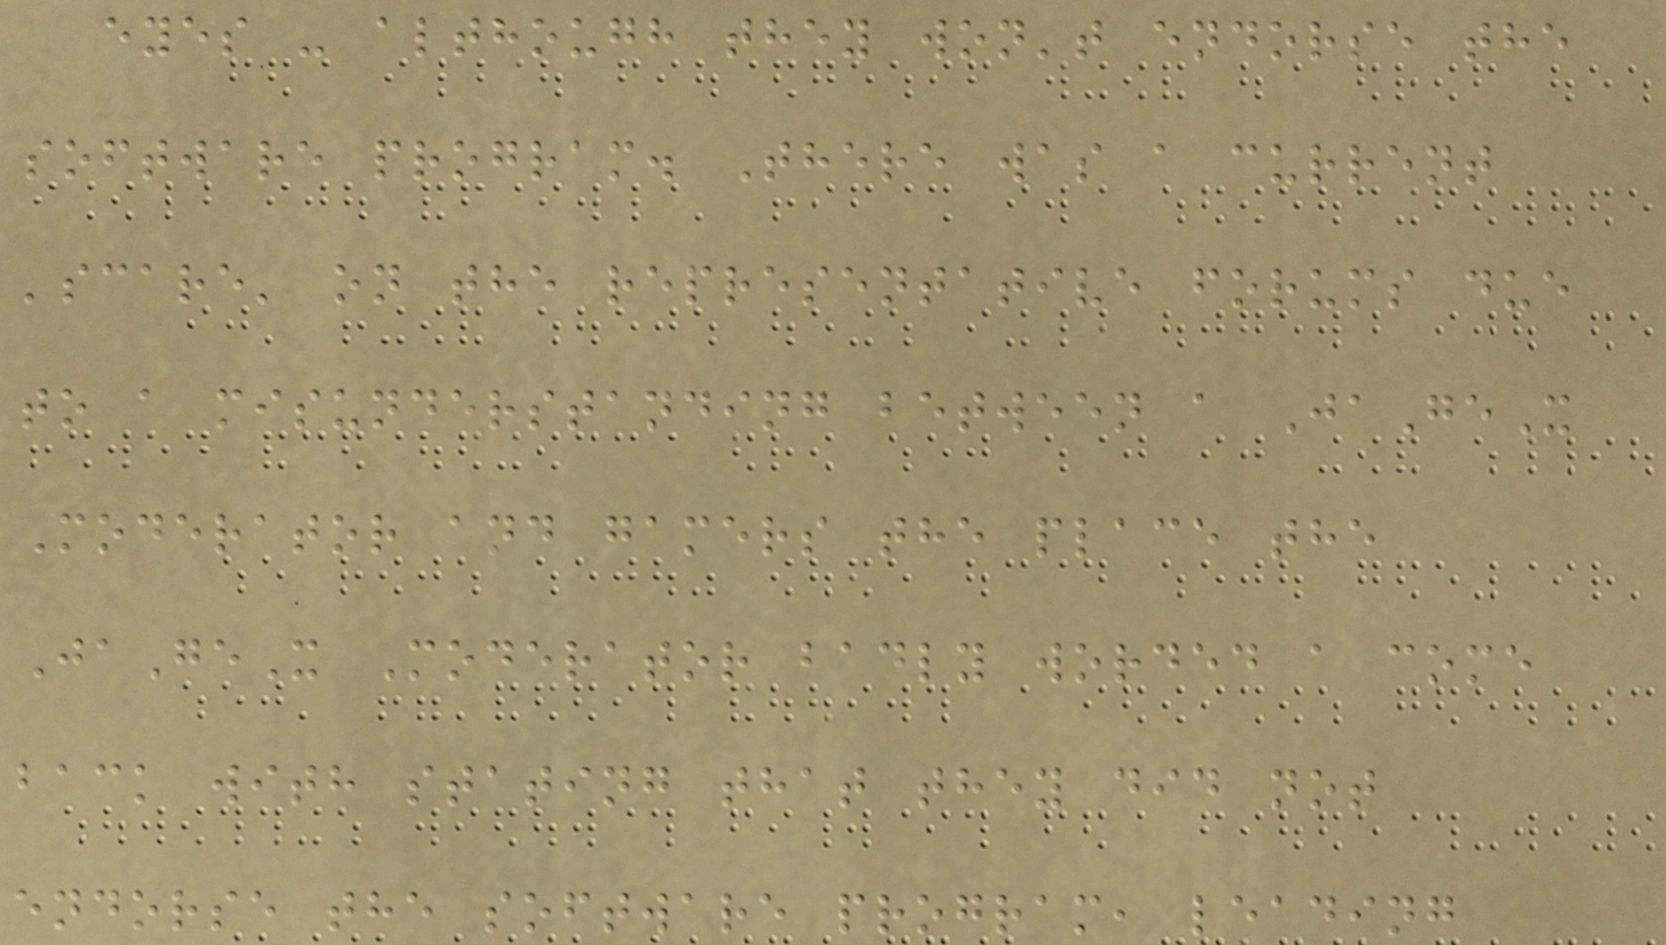eyes - although they won't endorse the
software program. There was a current
'scare' on the representative forums due
to a misunderstanding between a JaGeX
Moderator and gamers the place the
JaGeX Moderator badly worded a come
back with stating that they did not
endorse the software program, leading
